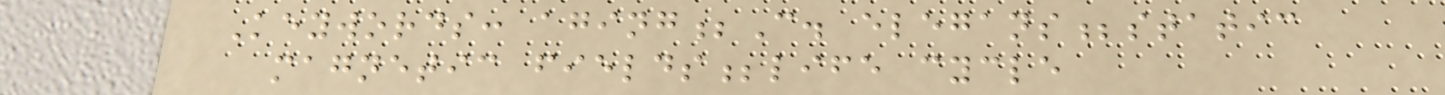Keywords: aging;C. elegans;static
magnetic fields;life cycle
